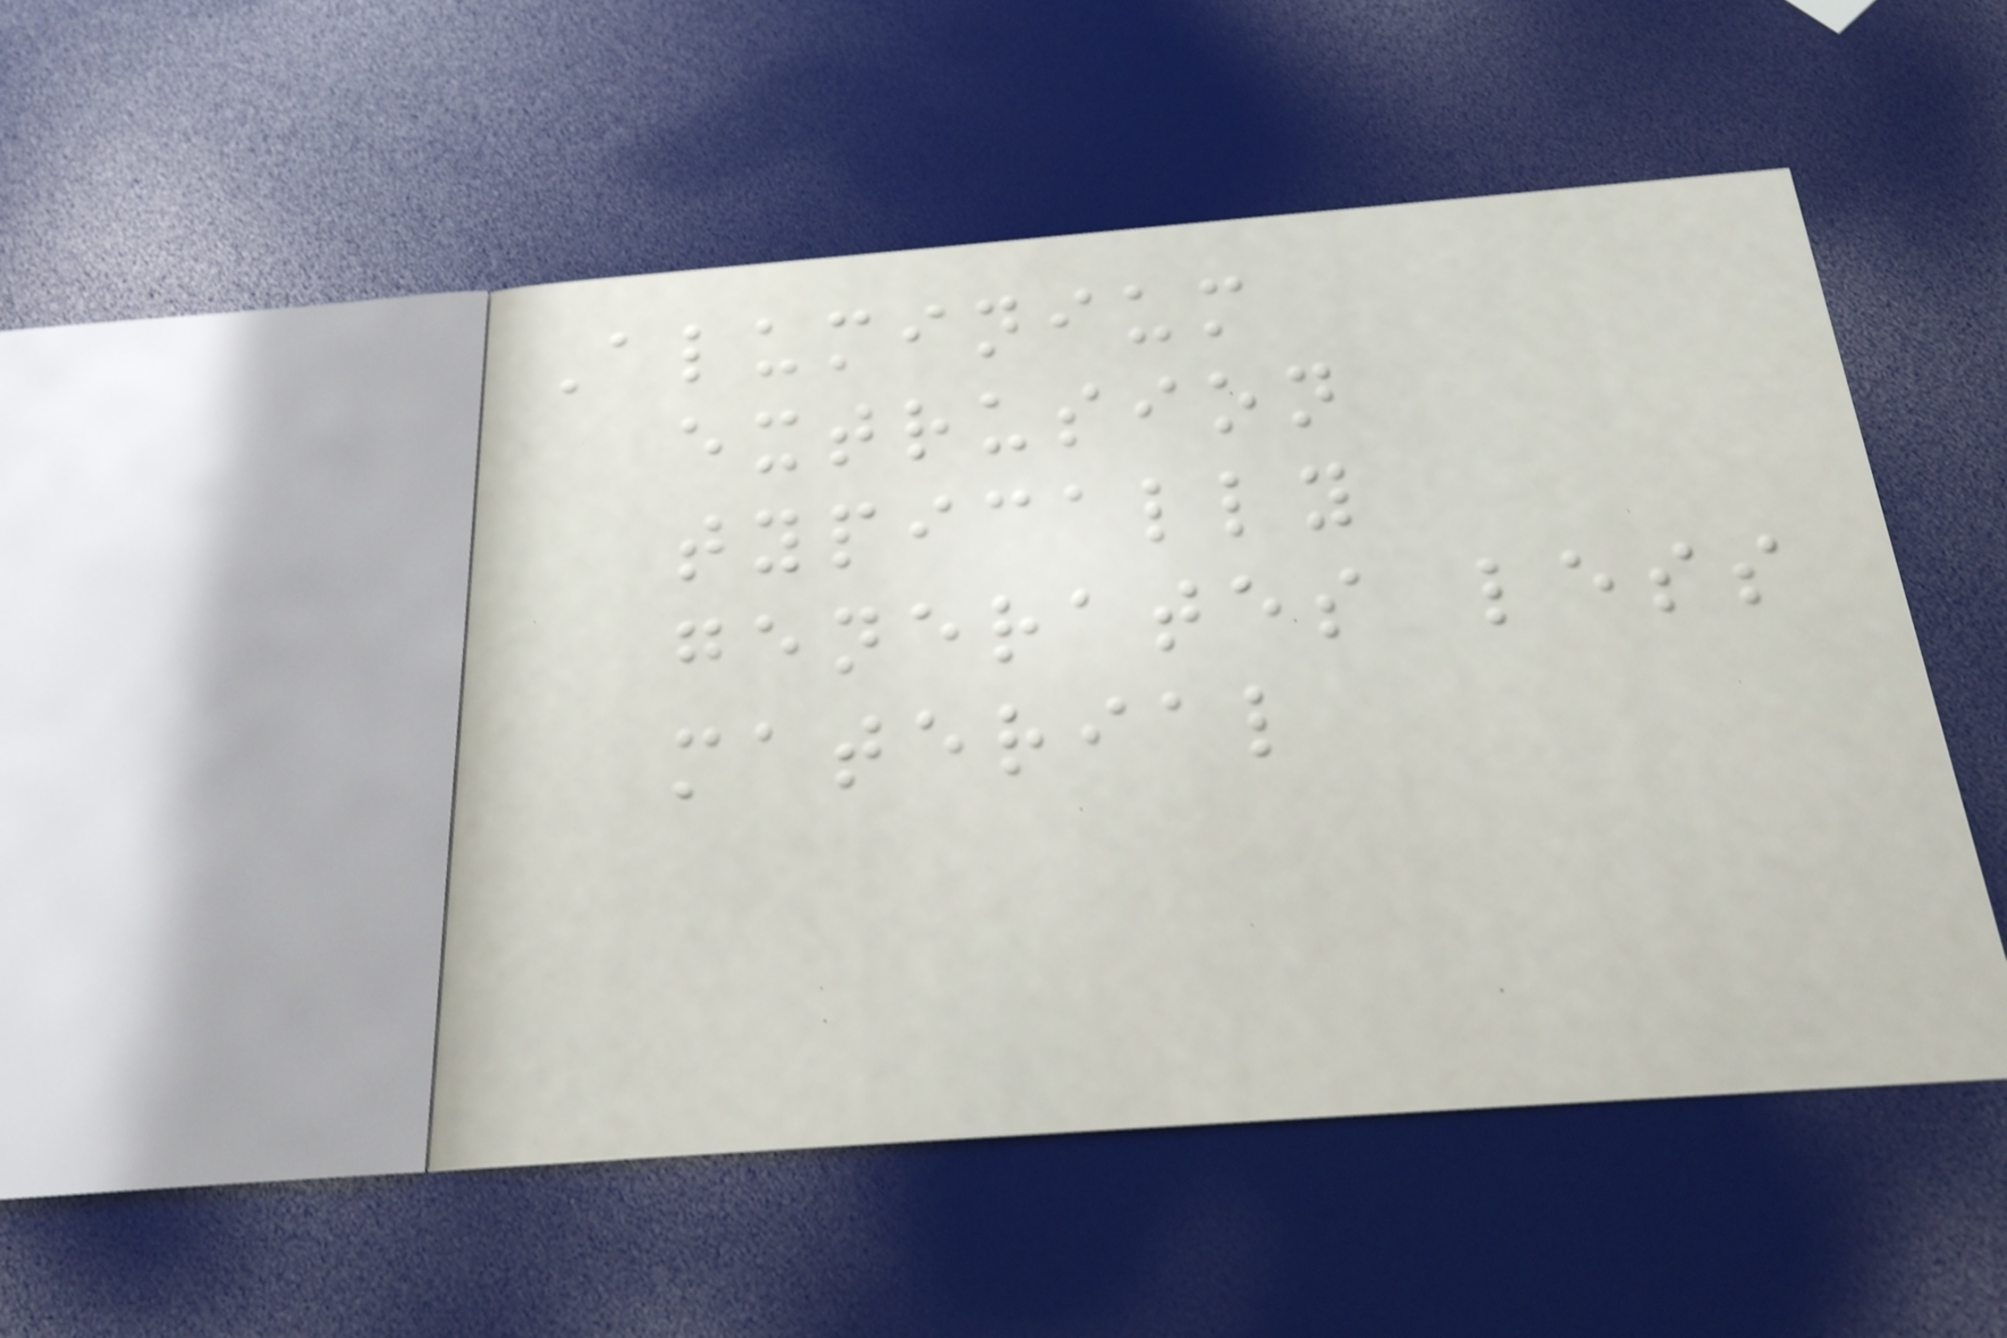Aluminium
extrusion
typically
generates less
material
